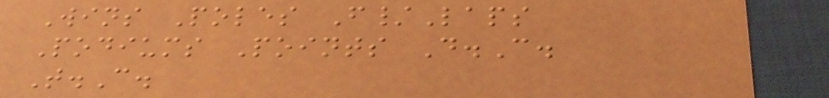Wins Poles F/Laps
Podiums Points D.C.
T.C.
